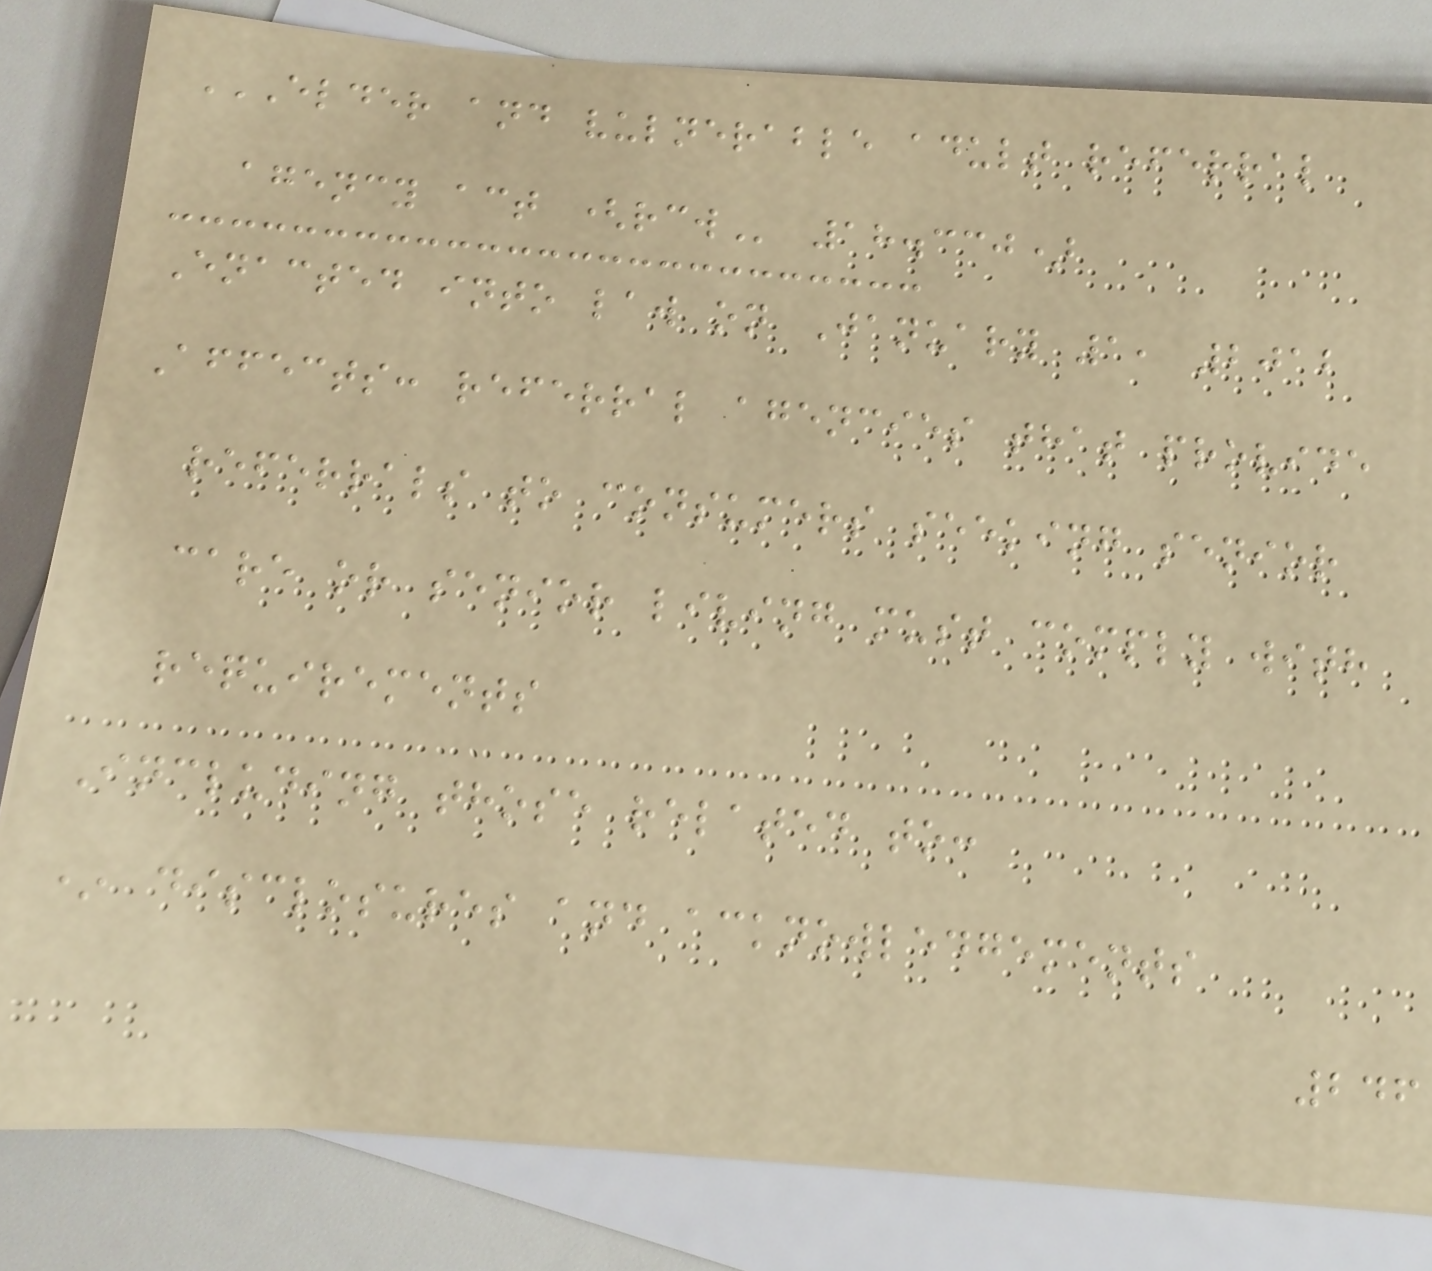ELDER AND VULNERABLE ADULT REFERRAL
AGENCY ACT (RCW 18.330)
Enacted into law on January 1, 2012
Affects: referral agencies that provide
referrals to consumers seeking senior
care or senior living must comply with
requirements
Including those related to:
* disclosures and acknowledgements
246
